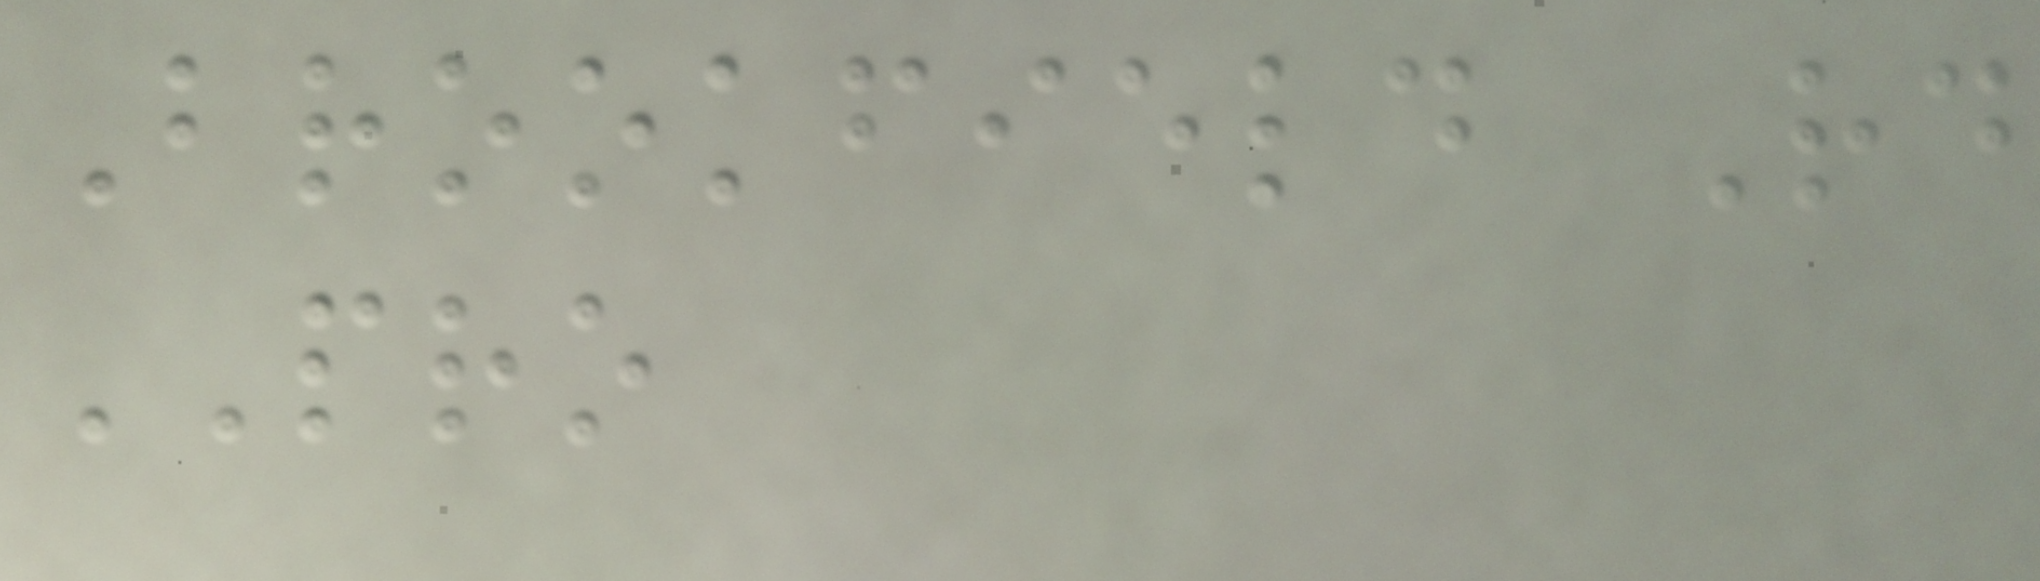Brookfield Rd
PRO
